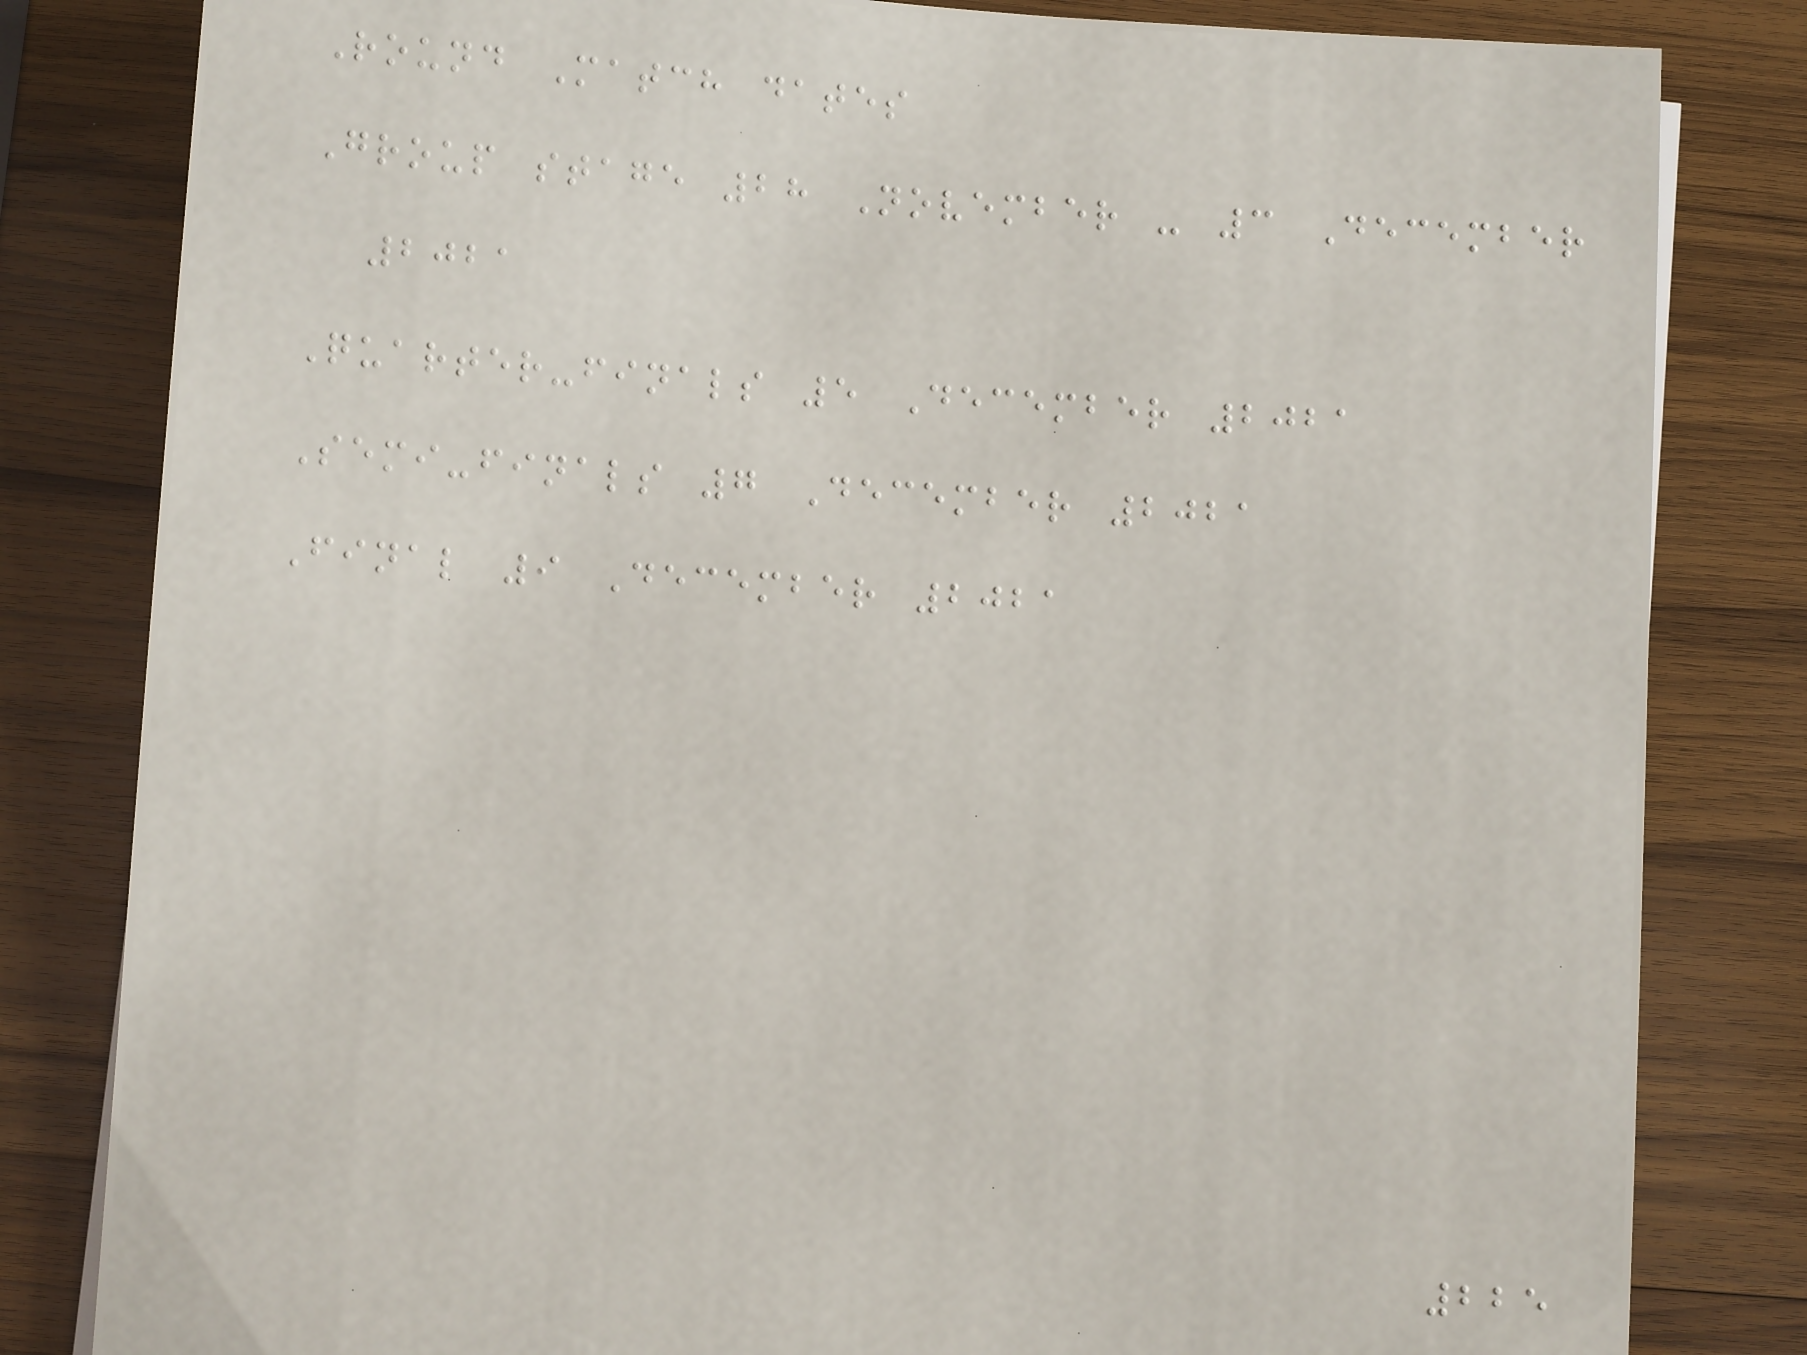Round Match dates
Group stage 28 November - 3 December
2021
Quarter-finals 5 December 2021
Semi-finals 7 December 2021
Final 9 December 2021
225
